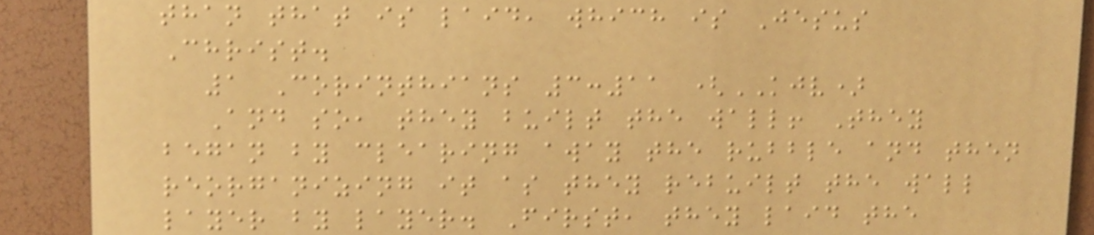than that is laid, which is Jesus
Christ.
1 Corinthians 3:11 (KJV)
And so, they built the wall! They
began by clearing away the rubble and then
reorganizing it as they rebuilt the wall
layer by layer. First, they laid the
